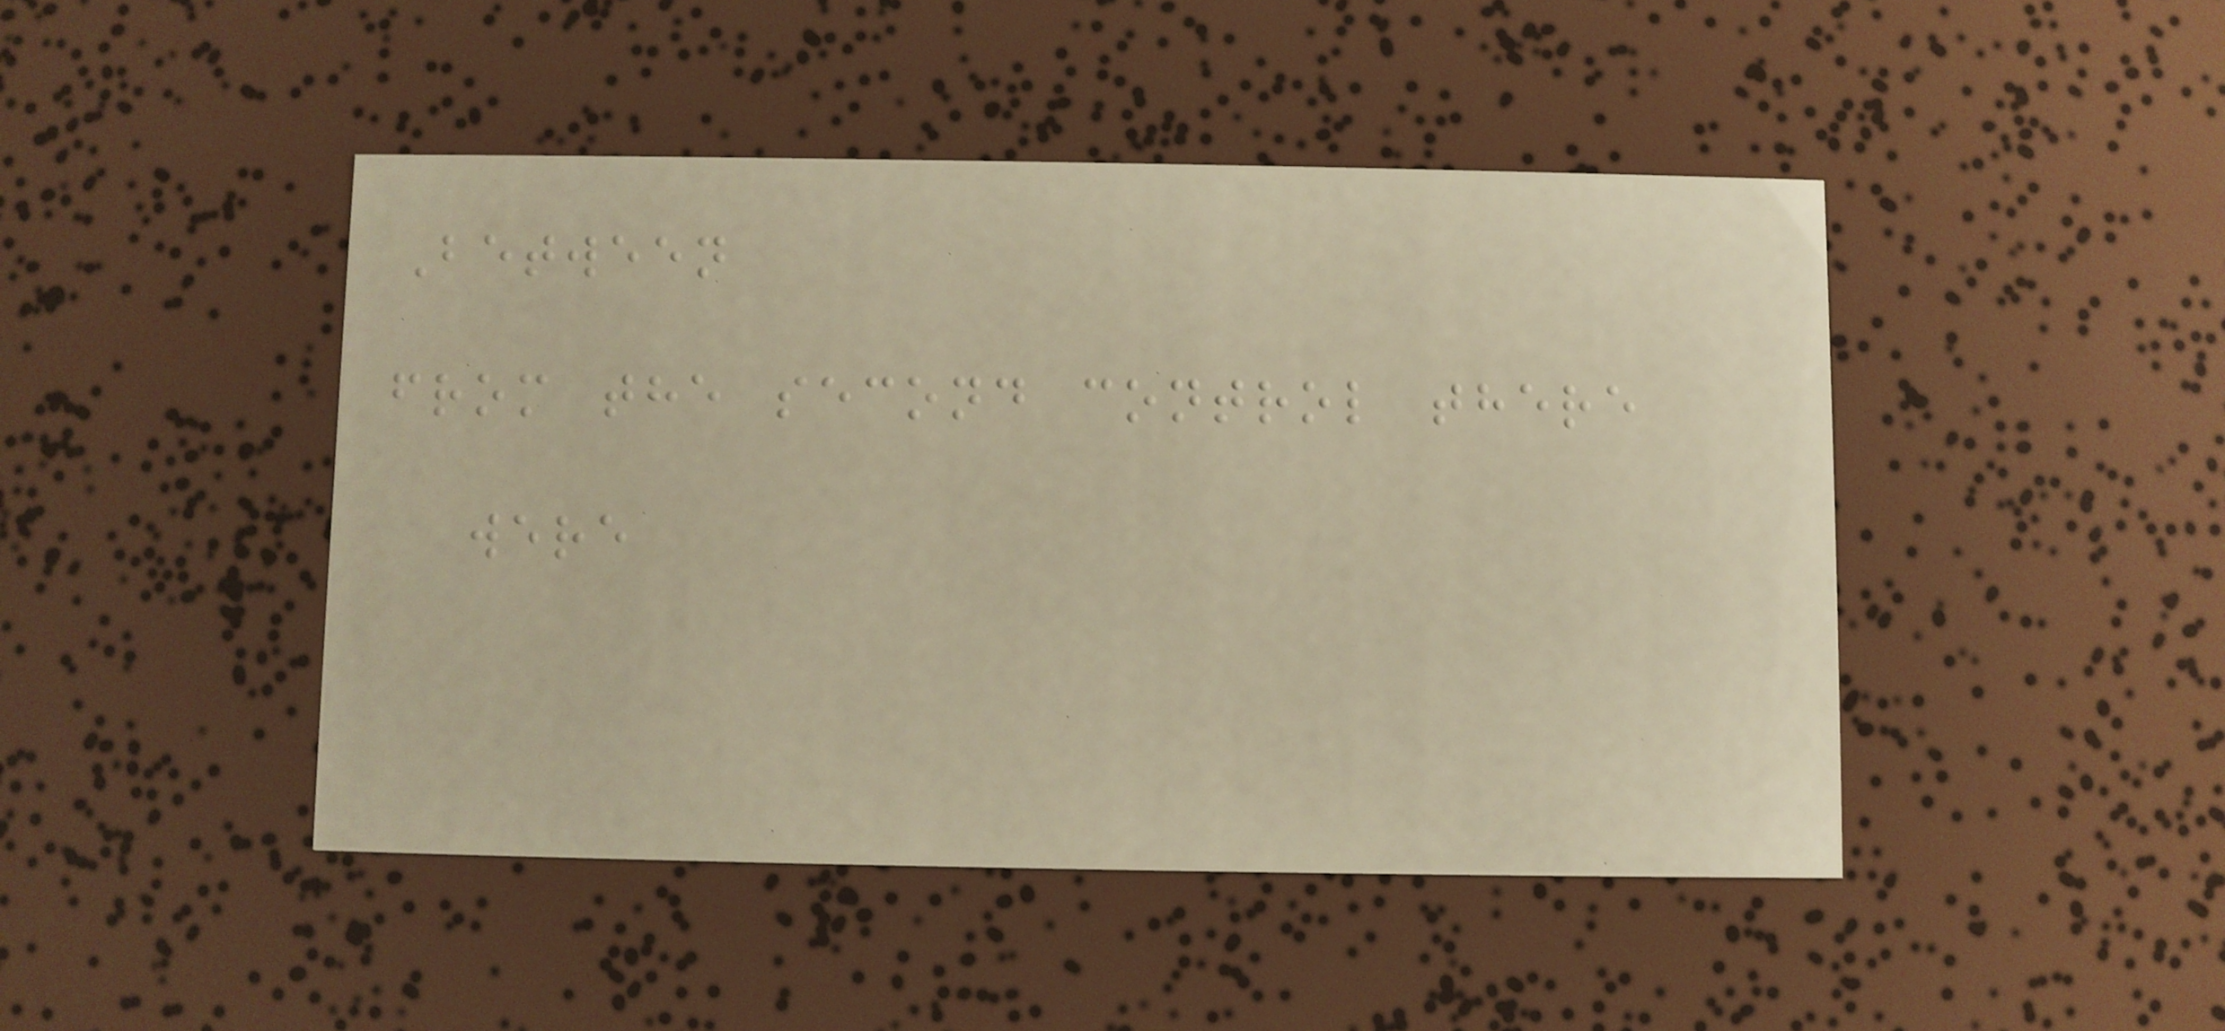Between
from the second control there
were
